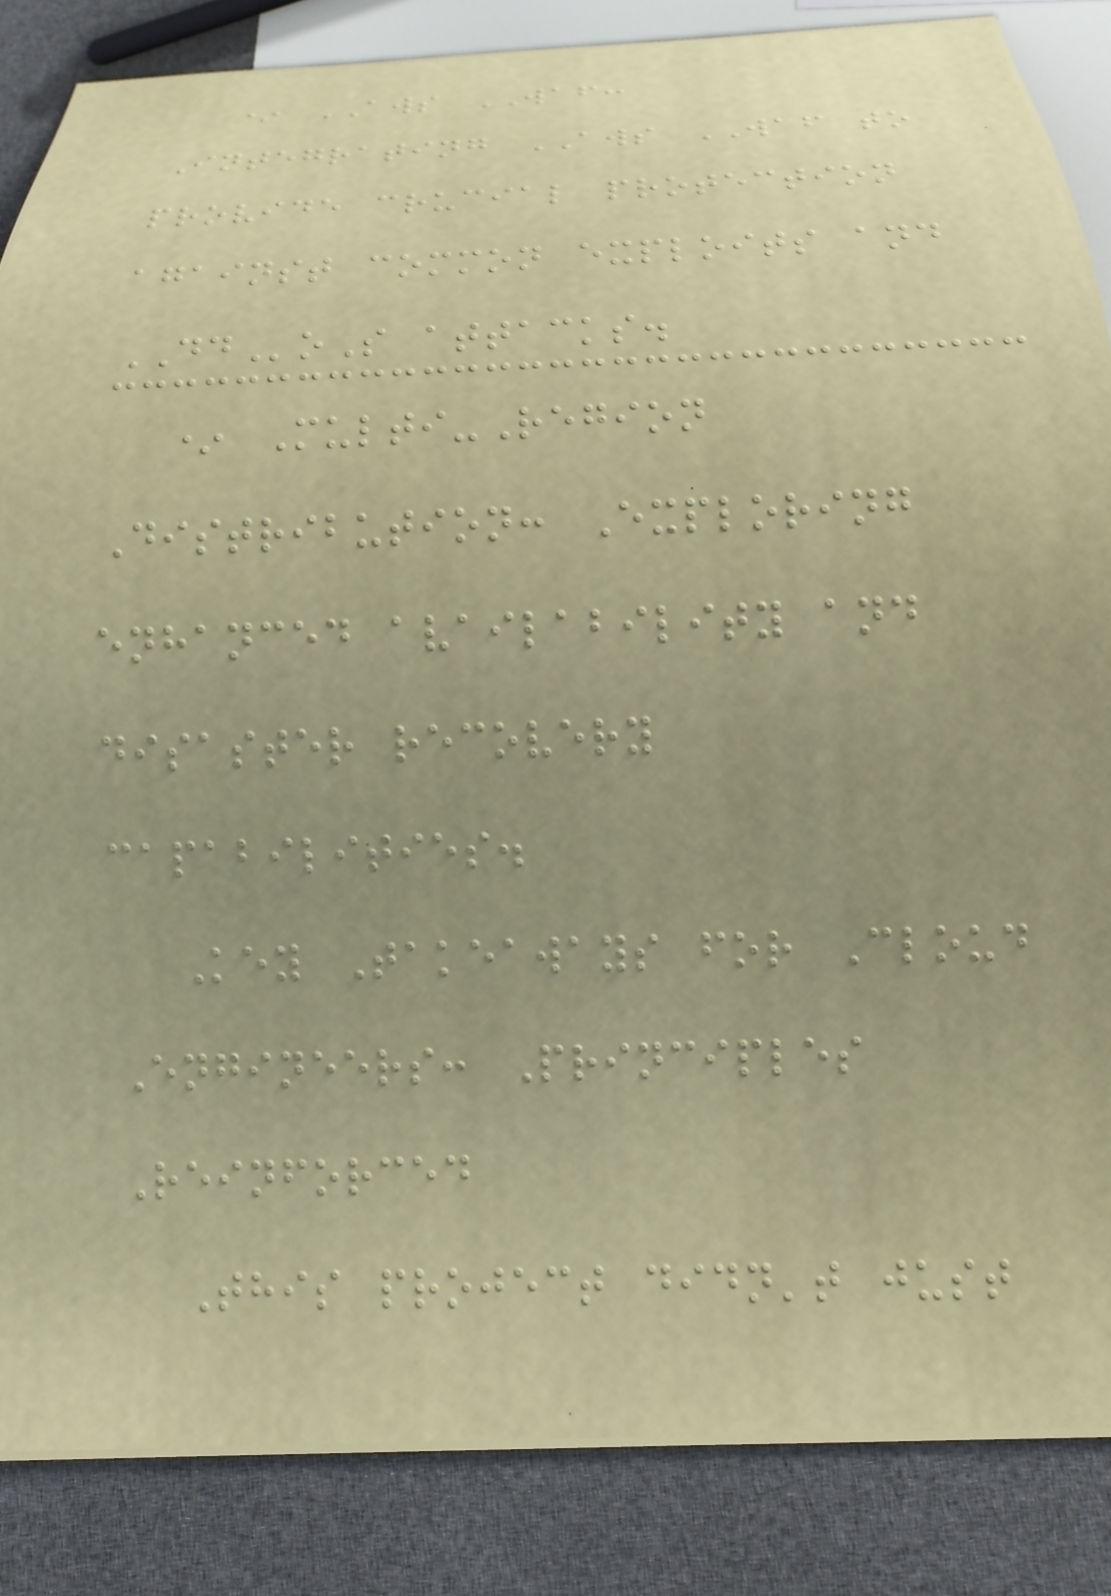* AWS WAF:
Integrating AWS WAF to
provide crucial protection
against common exploits and
DDoS attacks.
* Multi-Region
Distribution: Exploring
enhanced availability and
disaster recovery
capabilities.
Key Takeaways for Cloud
Engineers: Principles
Reinforced
This project didn't just
